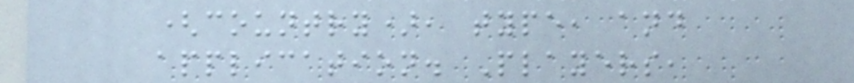(country), type, and
application. Players,
